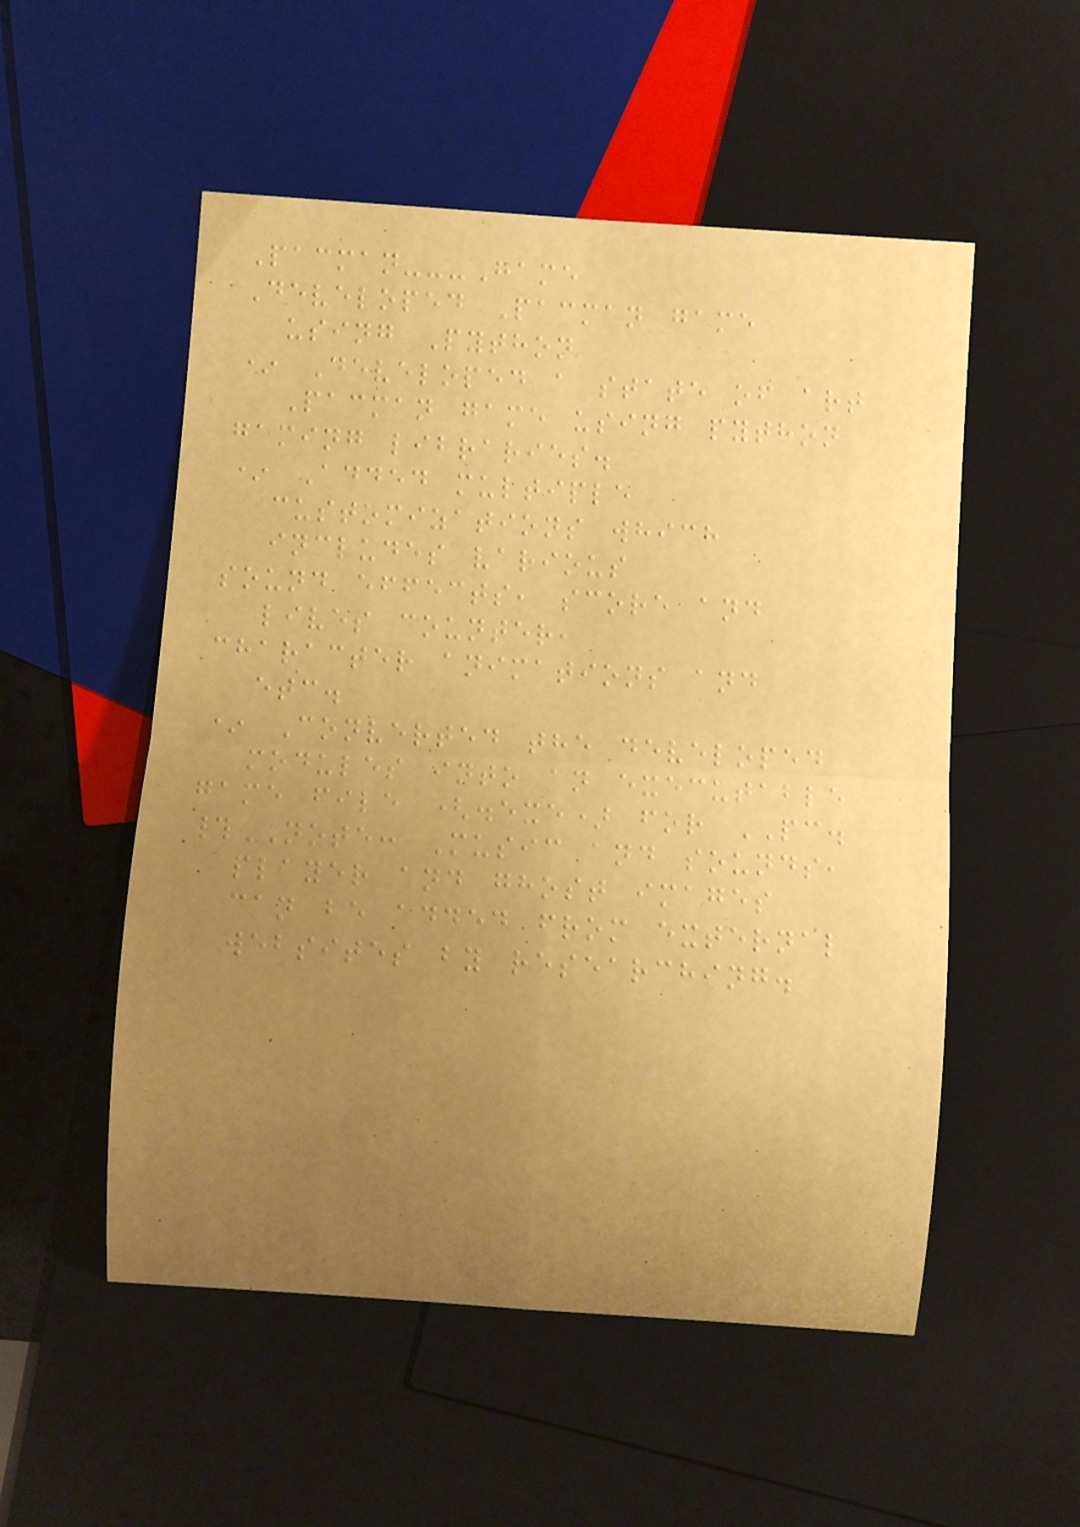Pacman---Game
Developed Pacman game
using Python
* Developed a state of art
Pacman game using python
gaming libraries.
* Added multiple
customizations which
includes various
sound effects, score and
lives counter,
character animations and
etc.
* Converted the developed
modules into an executable
game file (.exe) for PC.
#NOTE: Music and sounds,
player and ghost images
can be added from external
websites by researching.
